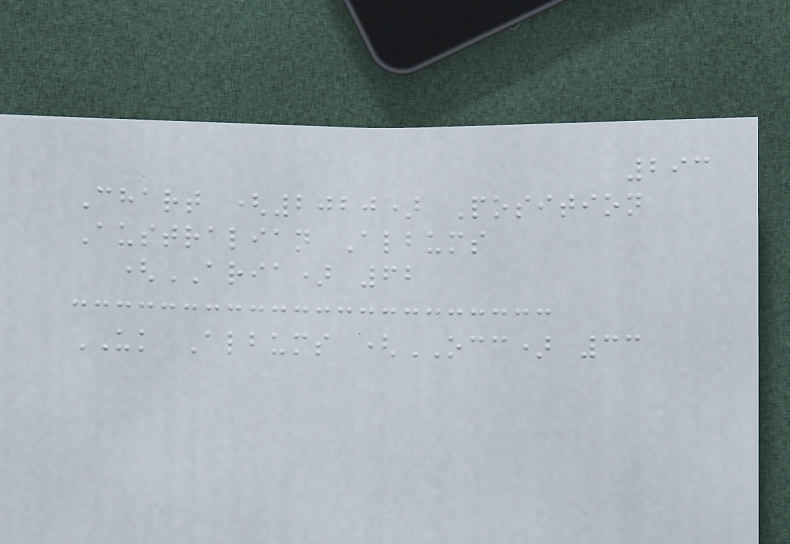293
Chart (2020) Position
Australian Albums
(ARIA) 62
UK Albums (OCC) 33
